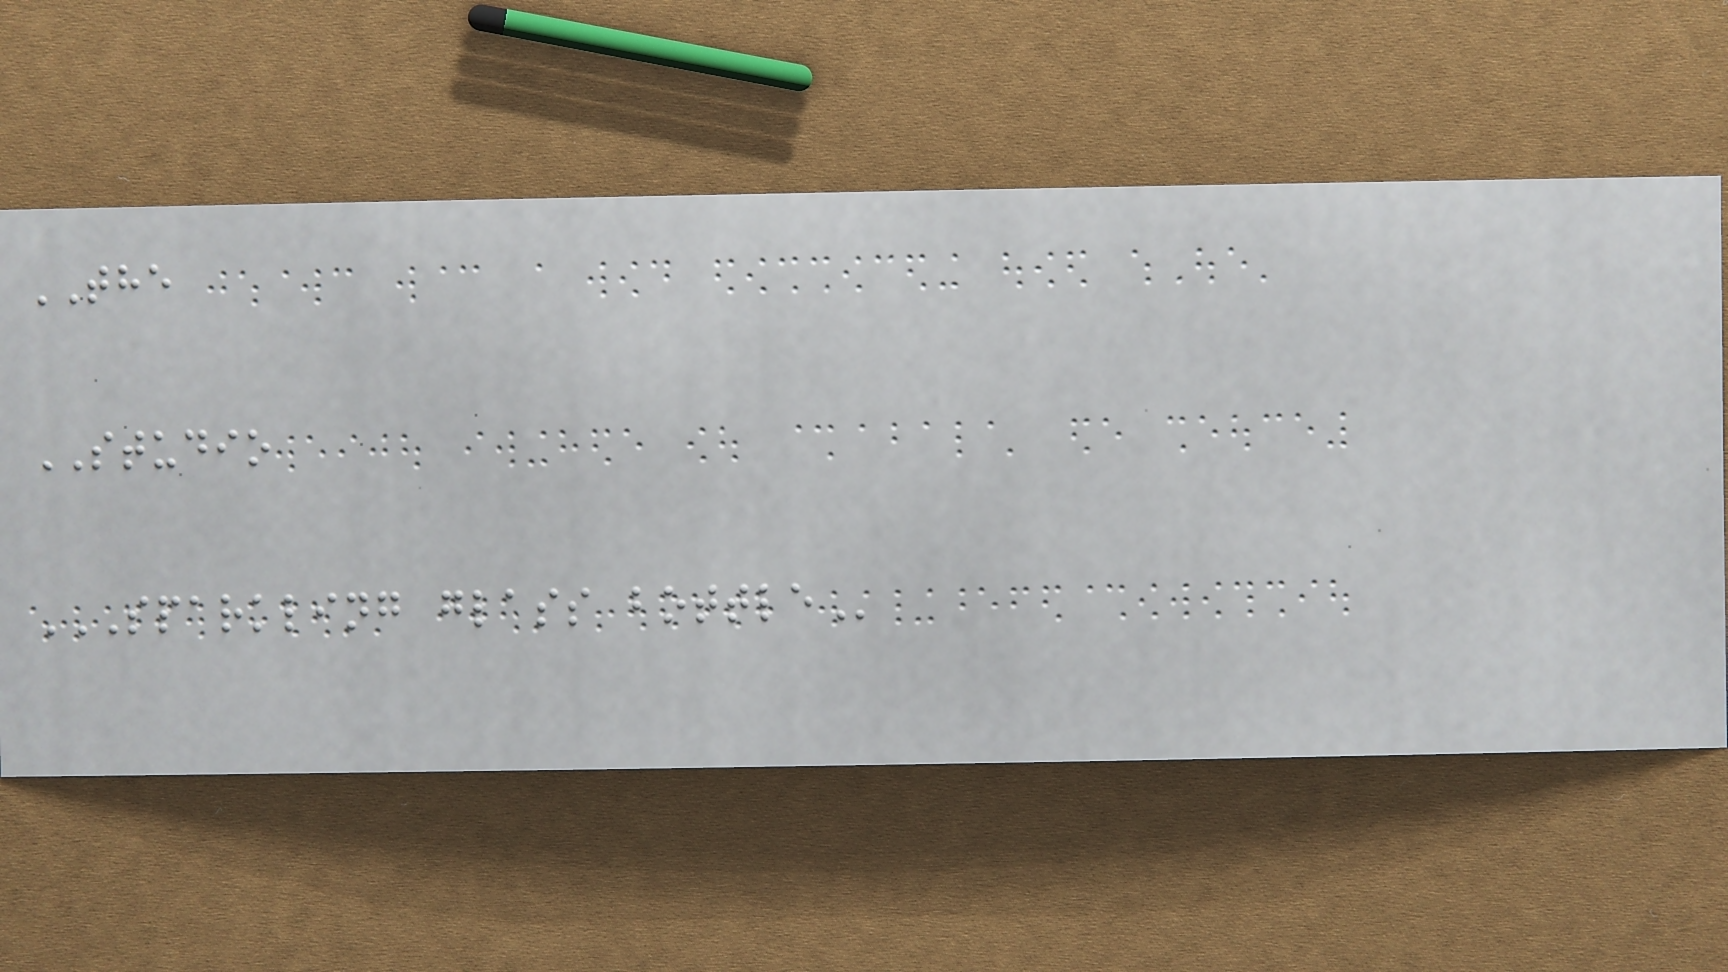THE
STUDIO
SPARKLING GLASS BOTTLE
